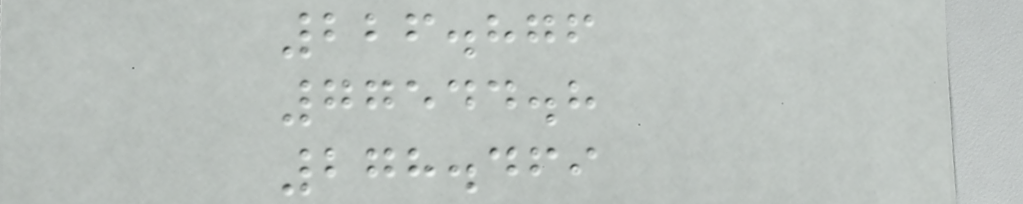226.876
77544.8
278.469
